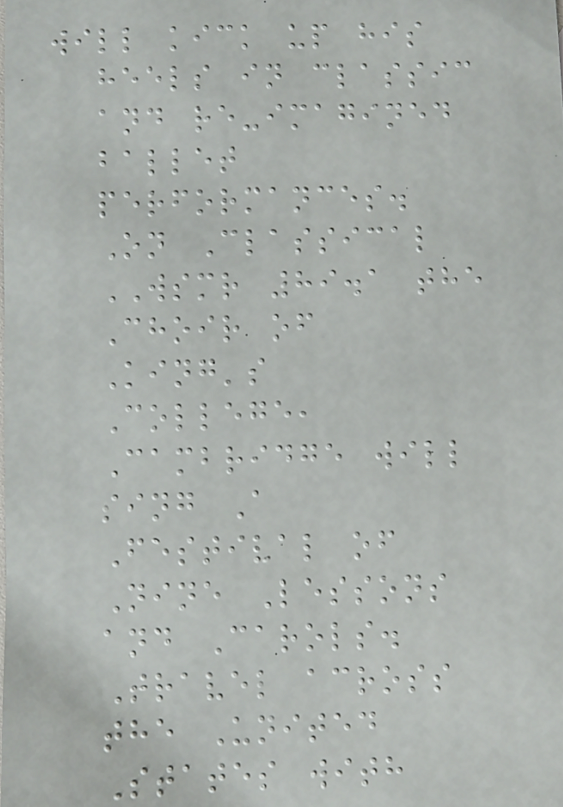will kick up his
heels in classic
and re-imagined
ballet
performances.
On Classical
WSMR 89.1 the
Choir of
King's
College,
Cambridge will
sing A
Festival of
Nine Lessons
and Carols.
Travel across
the United
States with
